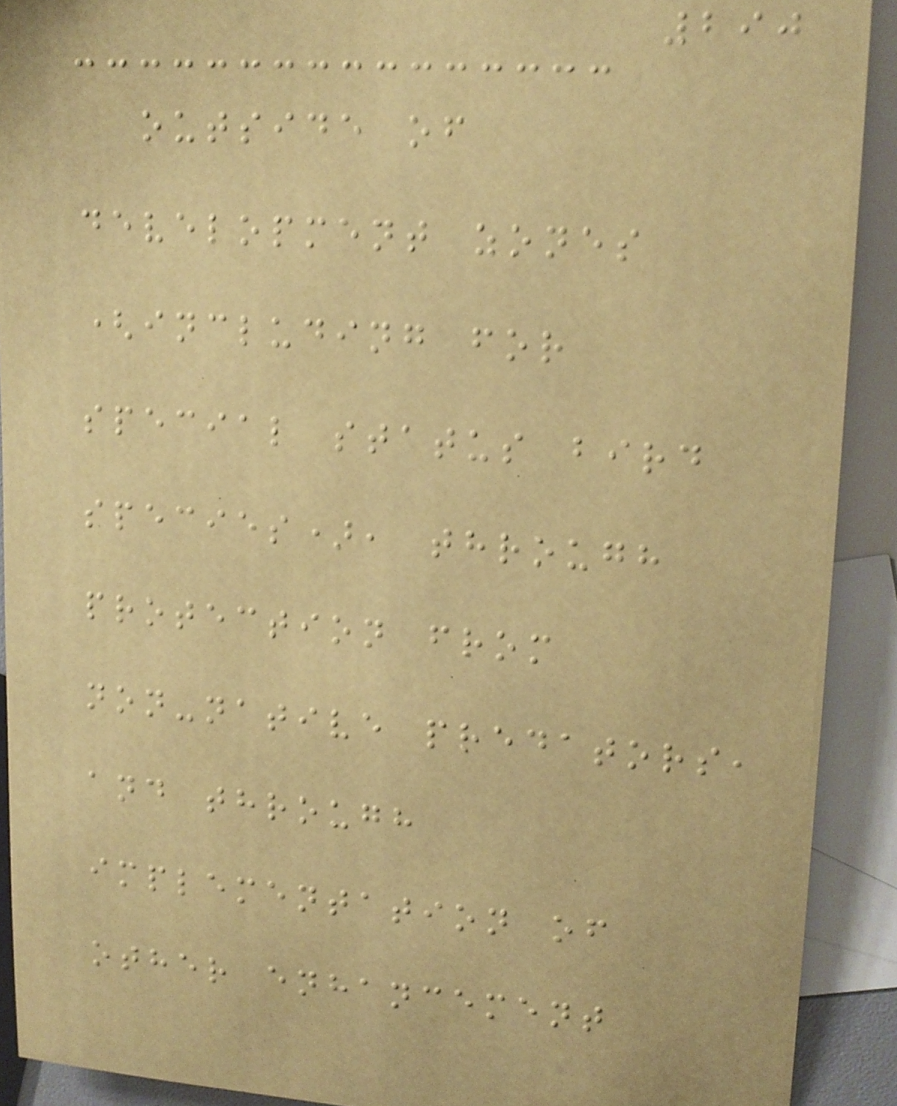290
outside of
development zones
(including for
special status bird
species), through
protection from
non-native predators,
and through
implementation of
other enhancement
